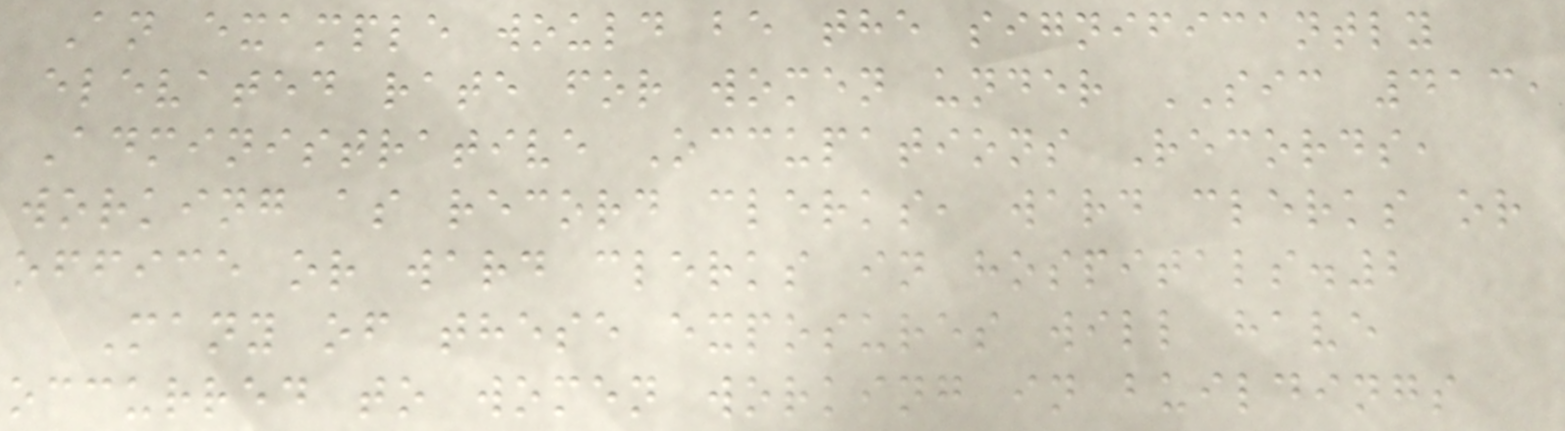An example would be the significantly
elevated rate for women under SIC 413,
Administrative Occupations Records,
working as record clerks, ward clerks or
office or ward clerks in hospitals.2
Many of these exposures will have
occurred to women working in buildings
